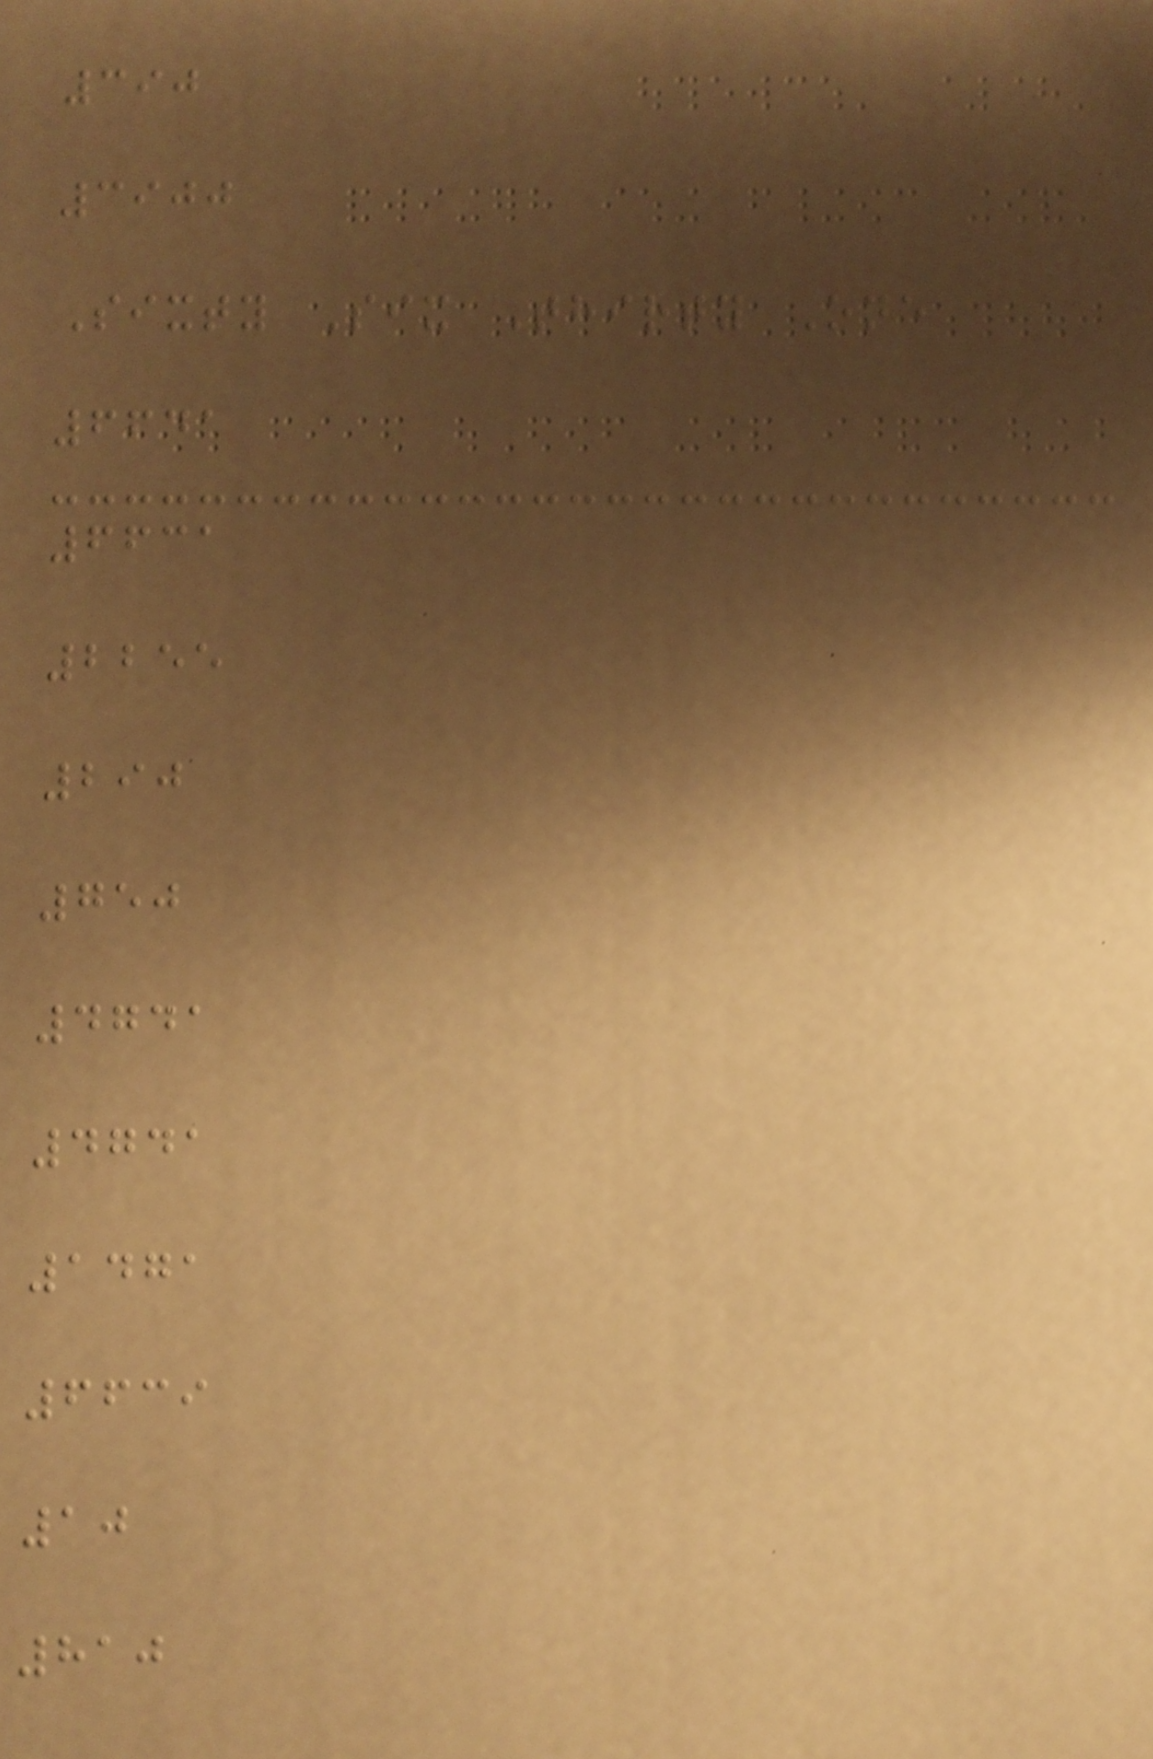390
3900
Sixty Six Thirty One
6641
6631
2255
290
750
4741
4741
1471
6639
10
810
